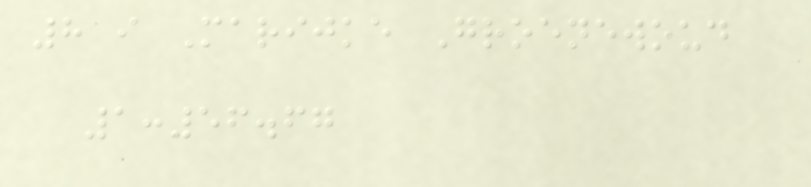8 i Marijke Groenewoud
1:56.67
